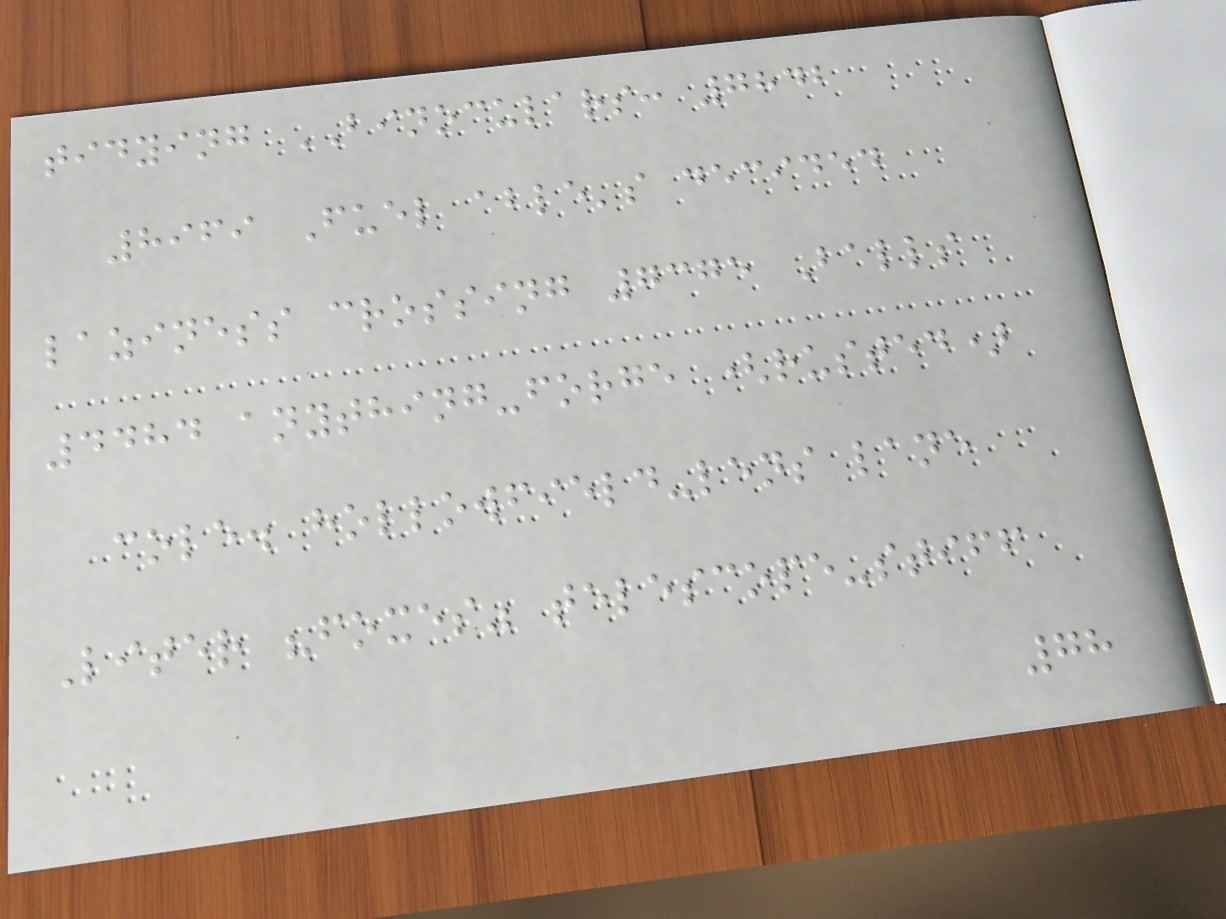tidying BINOCULARS: 7842
8969 Fuel able's decided
laziness crossing 7375 Balls
4484 anything-forge (rusted)
cole. hollowfield-lens lane
Liter "foxes" telescope-stiff
78
